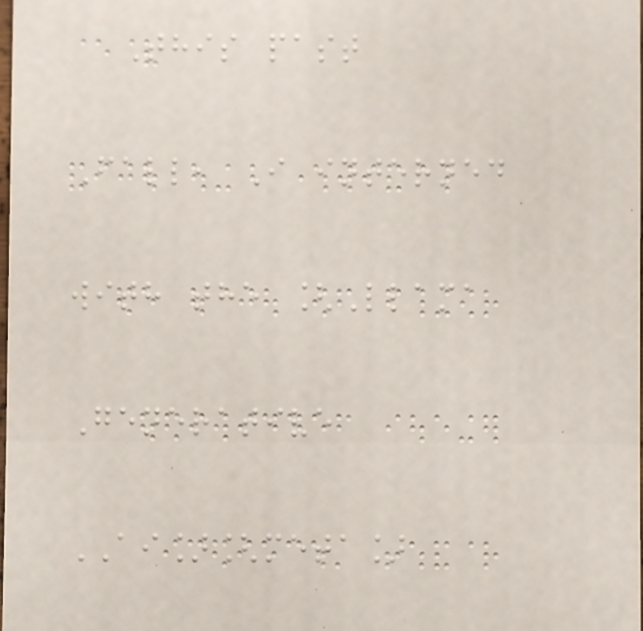This past
Fall, I interned
with the [Llama
Generative
AI][meta]
